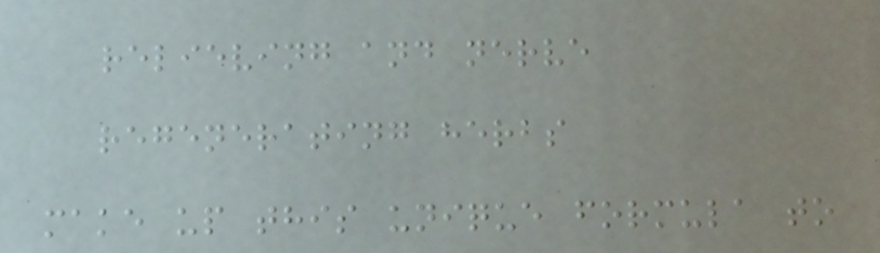relieving and nerve
regenerating herbs
make up this unique formula to
